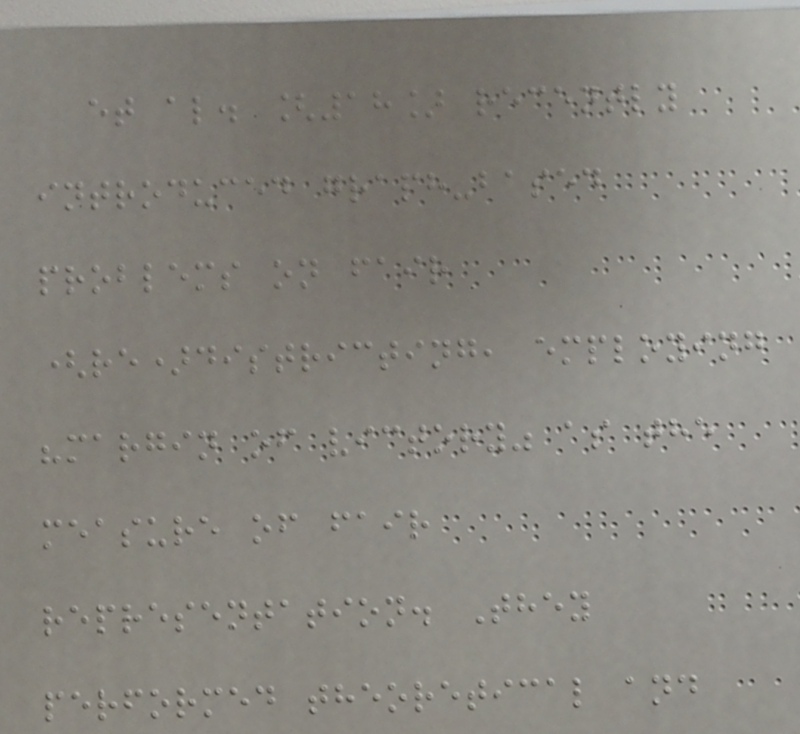et al. [18] recently
introduced graph-based
problems on fair
(re)districting, employing
"margin of victory" as the
measure of fair
representation. They
performed theoretical and
